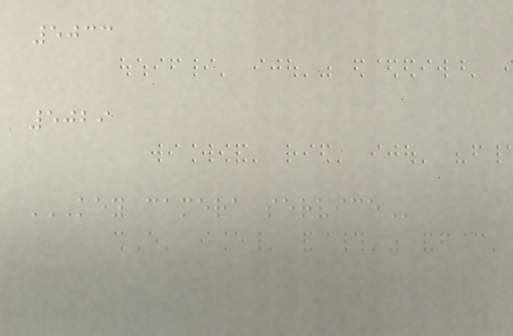5033
5029
KEY CAMERA SERVICE
